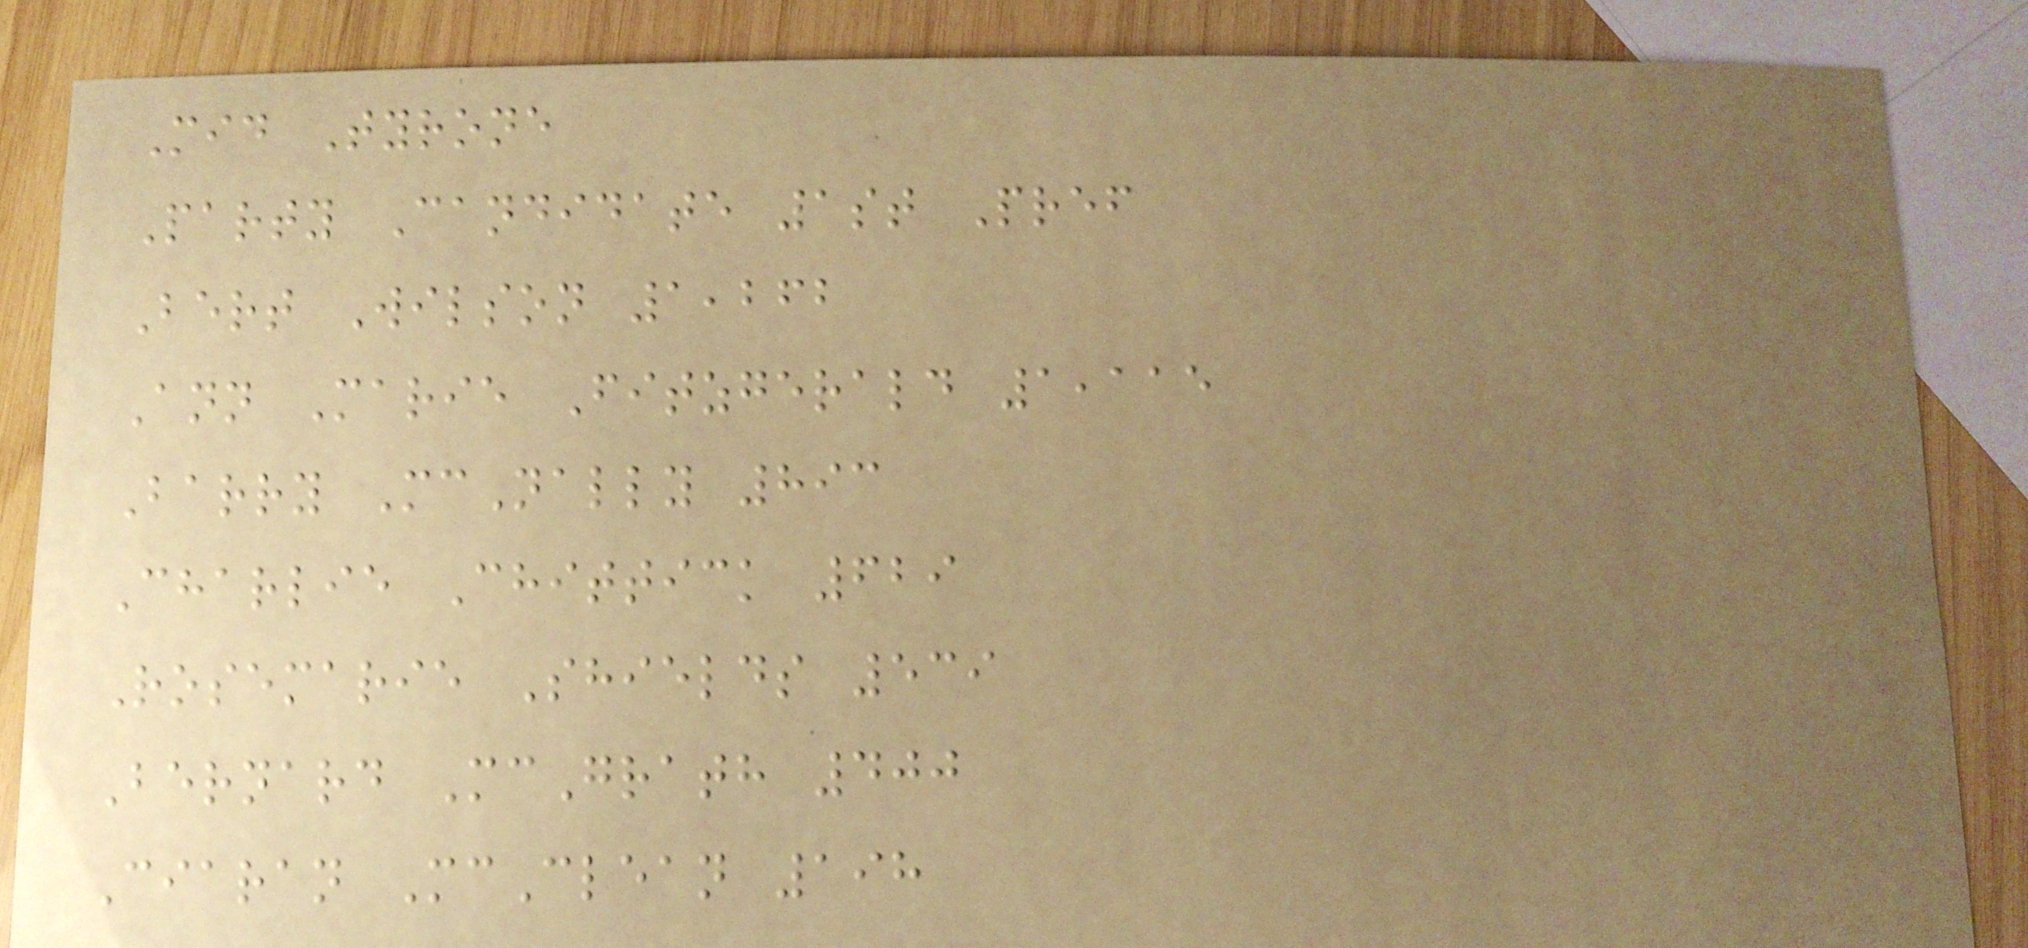Mid Tyrone
Party Candidate 1st Pref
Bert Wilson 1,262
Ann Marie Fitzgerald 1,115
Barry McNally 893
Charlie Chittick 629
Rosemarie Shields 539
Bernard McGrath 400
Ciaran McClean 198
